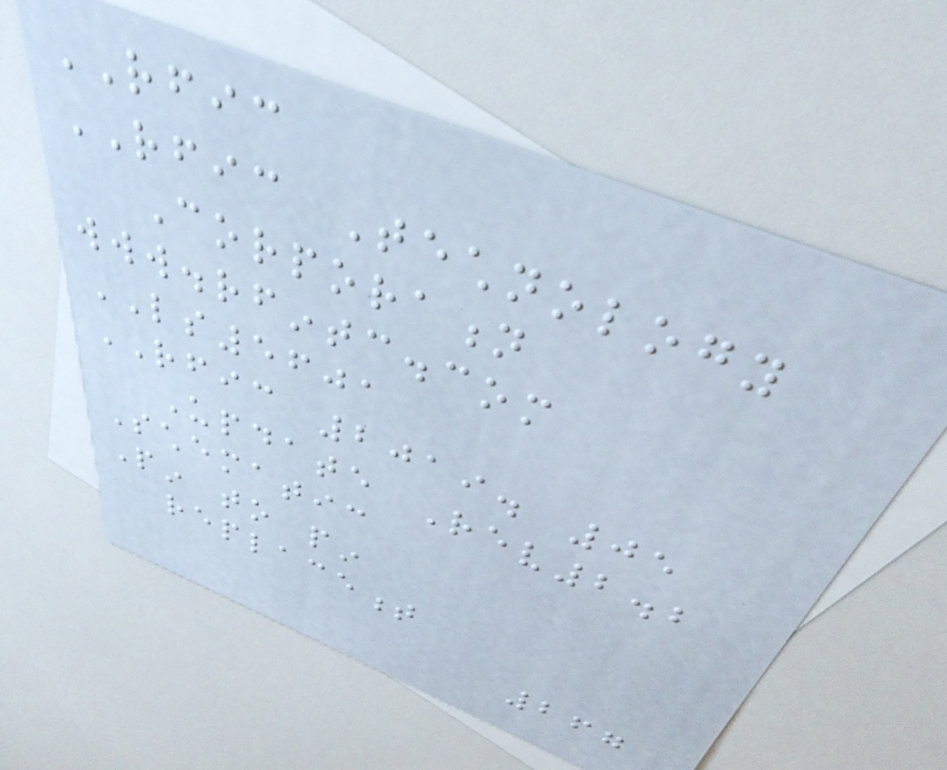RFIC
RFIC Technology
Corporation
www.rfintc.com
LS5601
RFIC 2019. 05
Update Rev2.2
Schematic
Pin to pin
replacement
267
